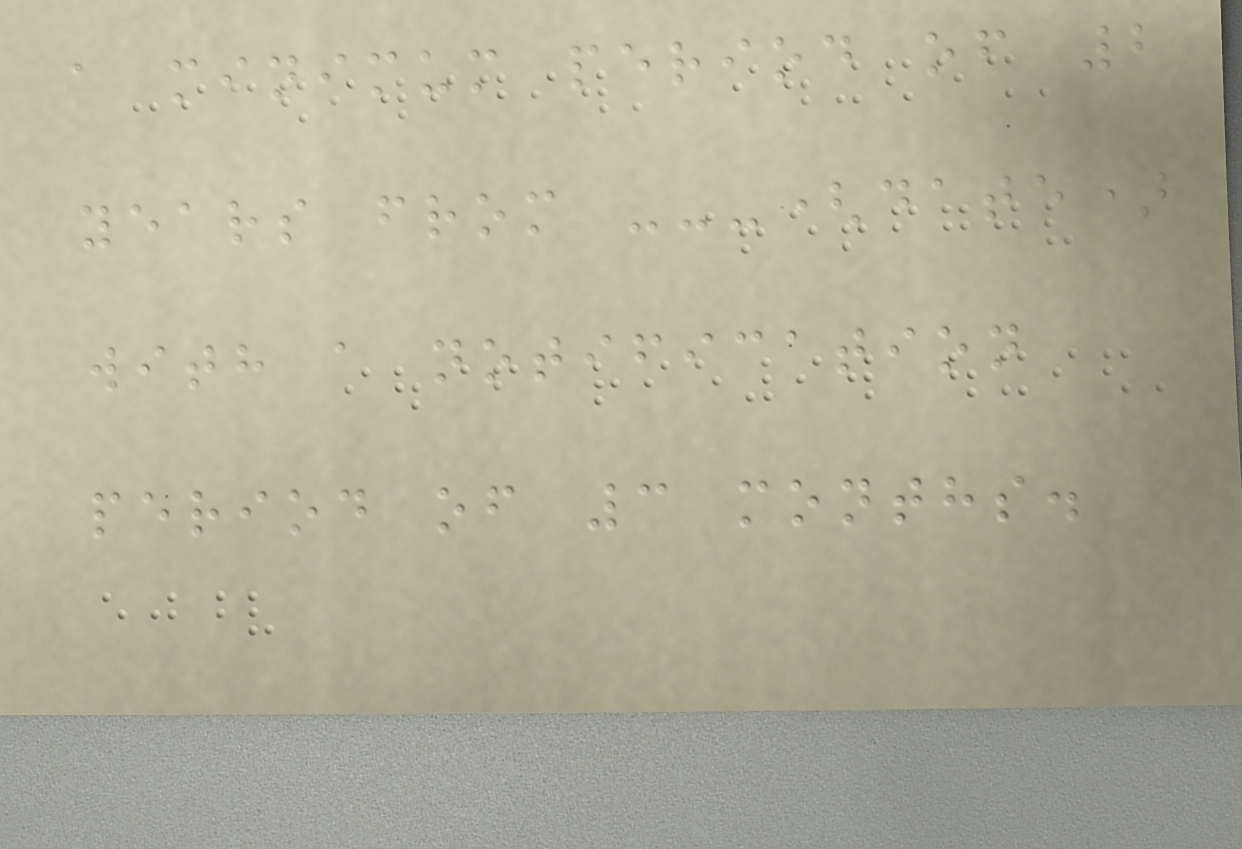a minimum period of 2
years from ---(date)
with a notification
period of 3 months.
